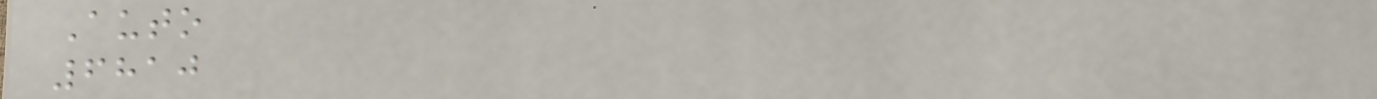Auto
6810
